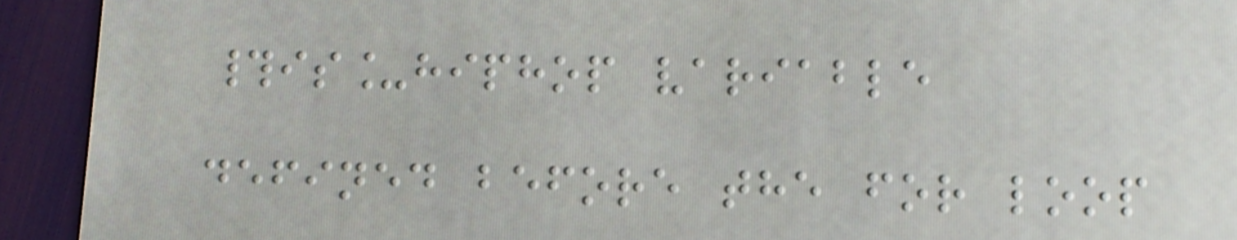#is_hiphop variable
defined before the for loop
